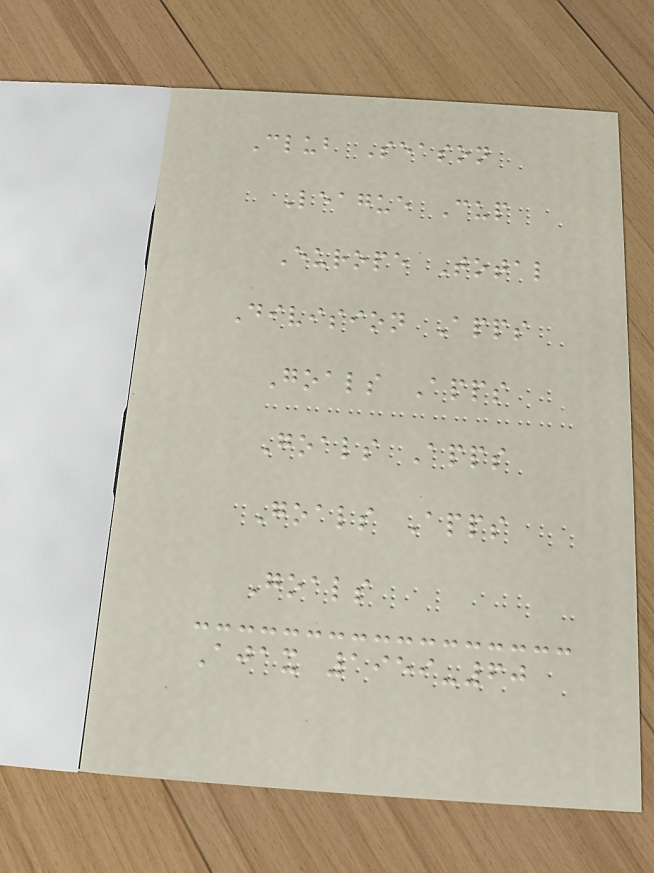Club Season
League Cup
Europe Total
Division Apps
Goals Apps
Goals Apps
Goals Apps
Goals
Ajax 1959-60
